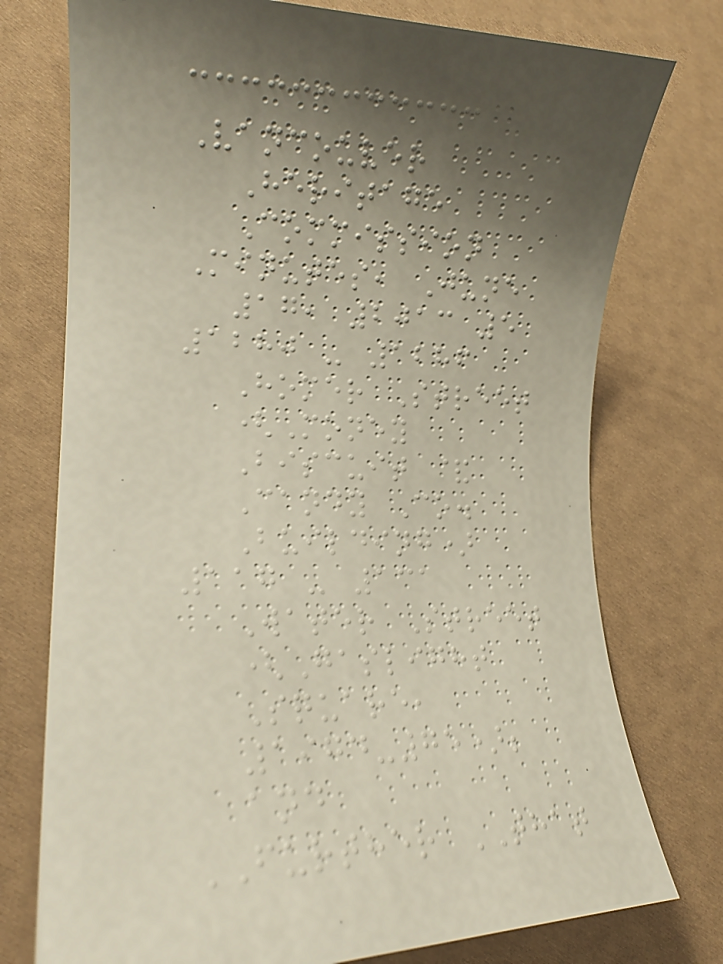Vancouver
Heritage
Commission
Minutes, June
17, 2013 5
1280 - 1286
Homer Street
(Money
Biscuit &
Candy Co.
Building)
117 - 131
Water Street
(Gaslight
Square,
1974-75);
and
FURTHER THAT
